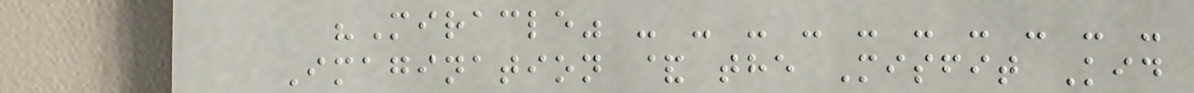"Miracle" - - - - - - - - - -
Imagination & the Misfit Kid
